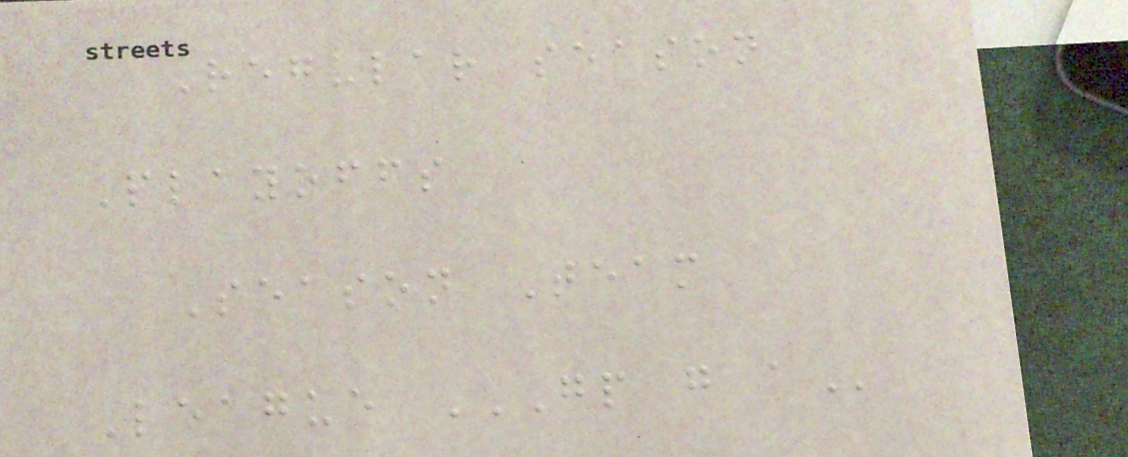Regular season
Playoffs
Season Team
League GP G A
